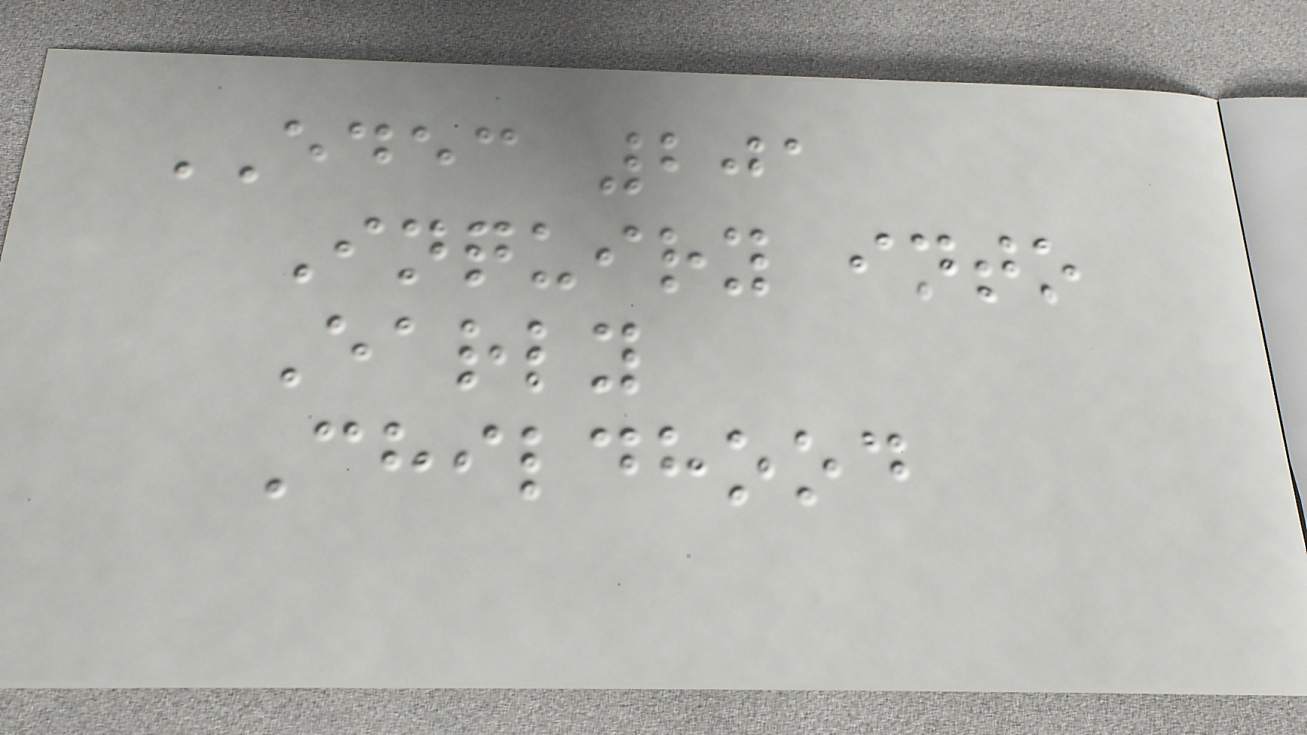EDEC 201
Inquiry into
Early
Childhood
